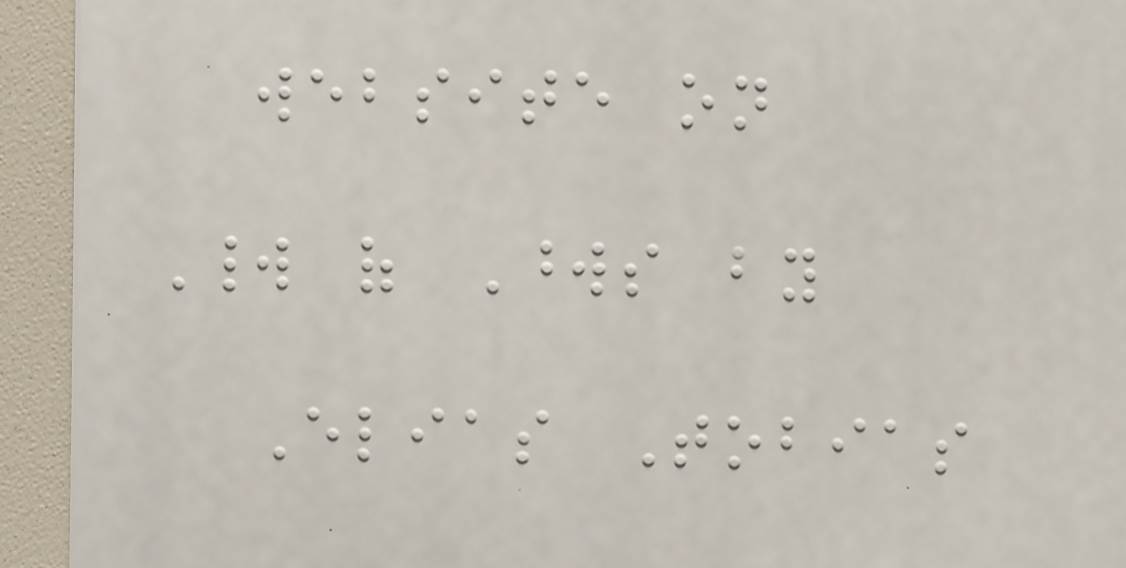website on
World of Words by
Elias Tobias
